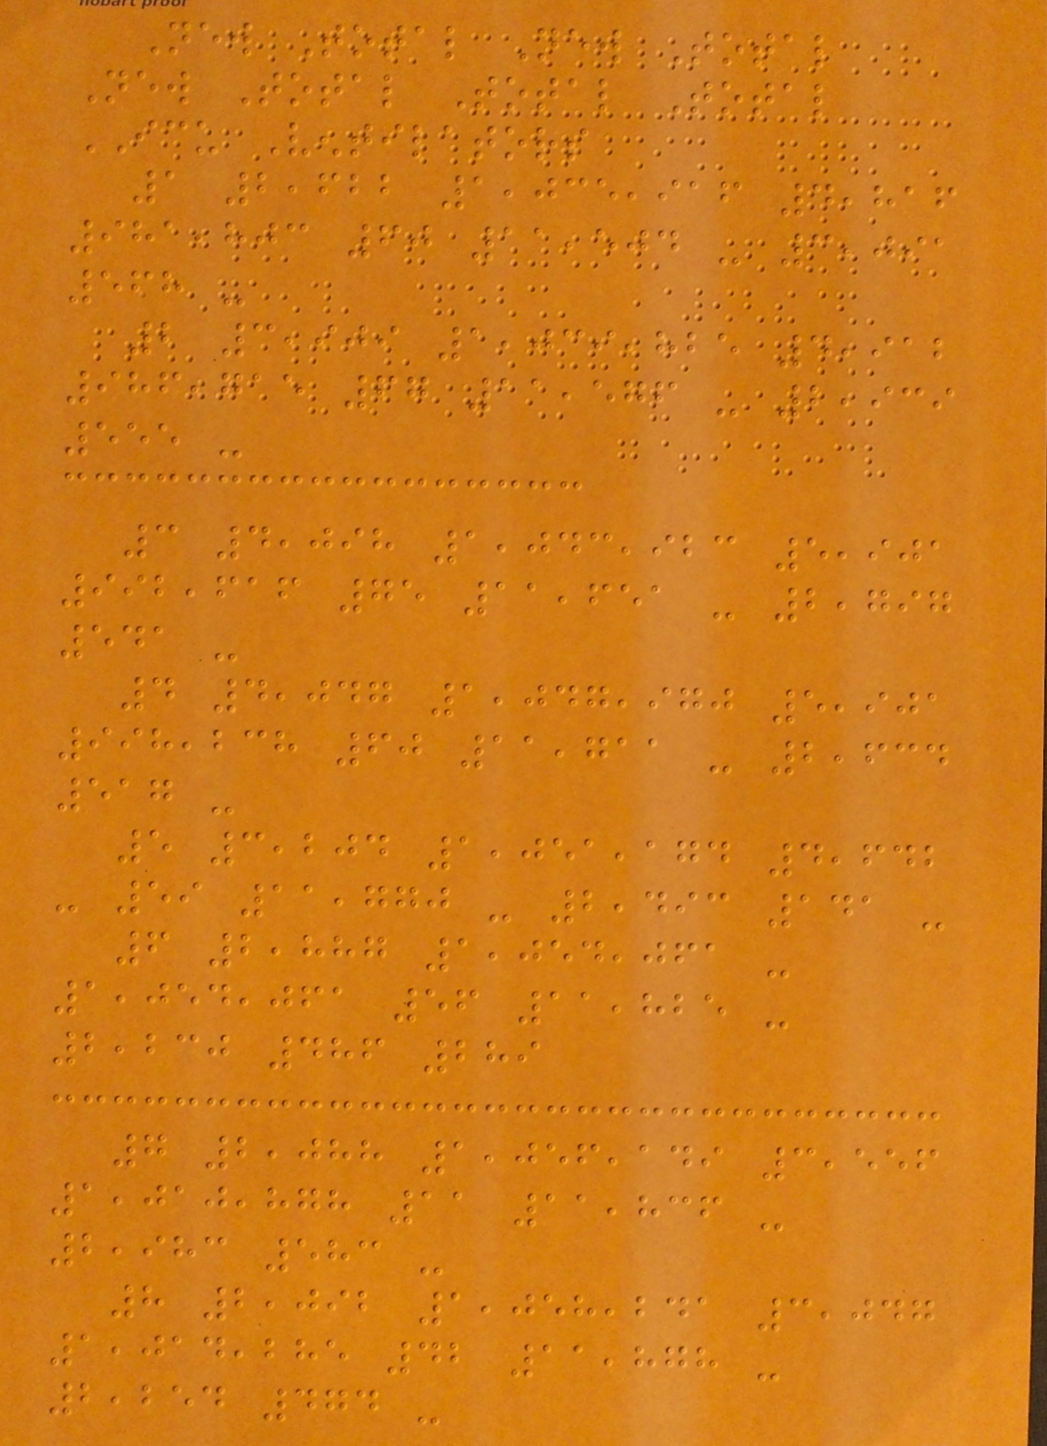New Total New Total
New Total Total Total
ICU Ventilators
1 2,622 1,035,916 4,816
981,803 60 11,504 - 3,091
568 -
2 3,909 1,039,825 4,912
986,715 67 11,576 - 2,939
555 -
3 4,098 1,043,923 5,901
992,616 75 11,651 - 2,797
541 -
4 4,047 1,047,970 5,901
998,238 60 11,711 - 2,634
517 -
5 3,204 1,051,174 4,642
- 59 11,770 - 2,493 141 -
6 2,887 1,054,061 -
1,054,061 56 11,825 -
2,230 486 289
7 2,088 1,056,149 3,556
1,010,878 11 11,836 -
2,983 583 -
8 2,092 1,058,241 3,047
1,014,285 42 11,878 -
2,254 474 -
